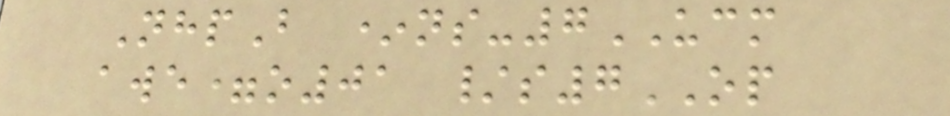NhpB *ns-7UCM
awe=o01 /s7OP
